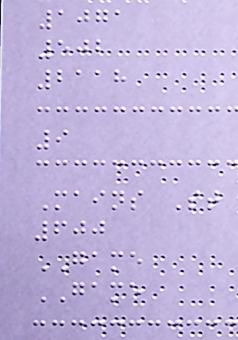1071
502
2118
9
Mains St
600
GAME
GAME
